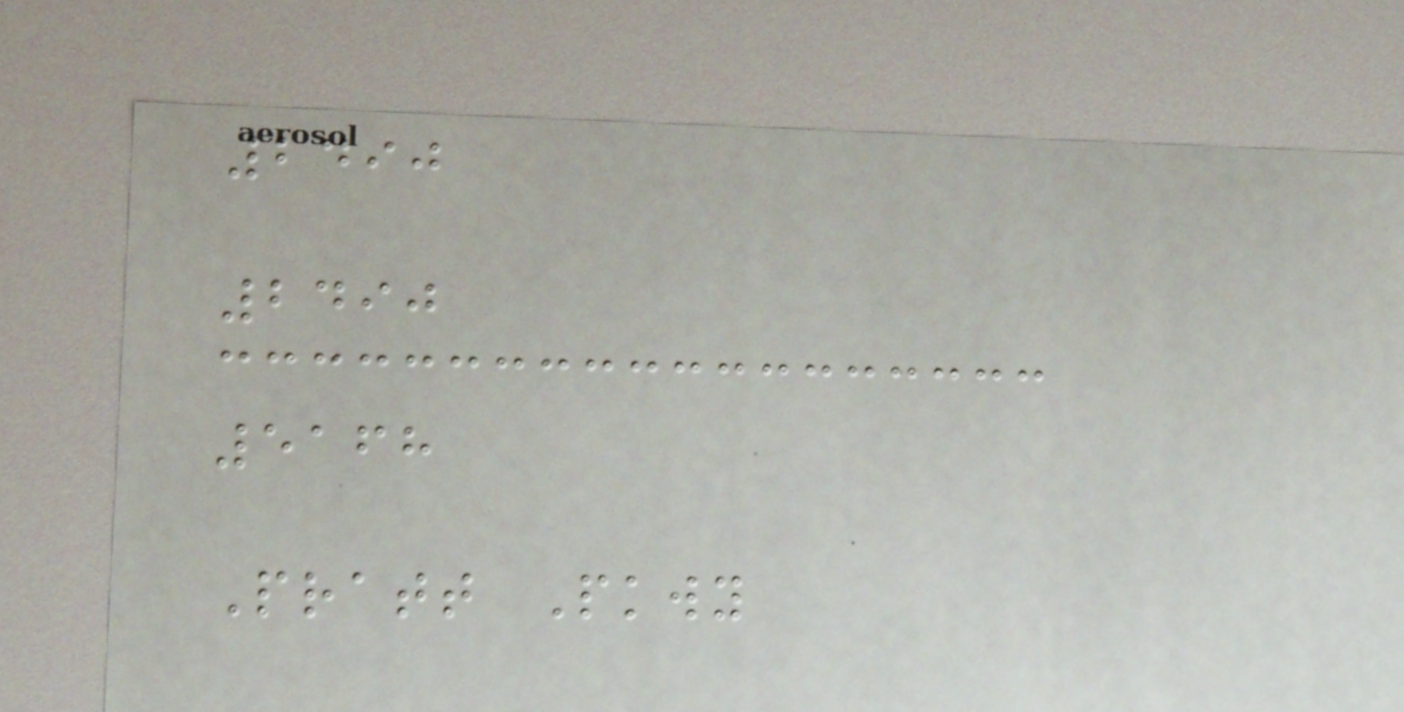2490
2490
5168
Pratt Pkwy
